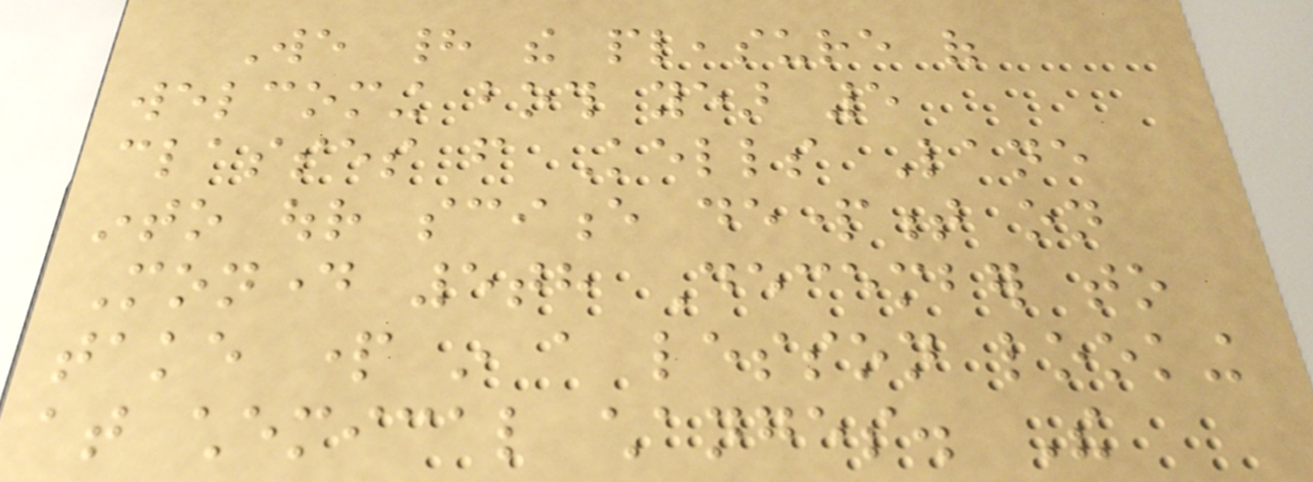We had the pleasure of
welcoming both year 5
classes from Kells Lane
into our science department on
Monday 5th December to
take part in a lesson looking
at chemical changes. The
